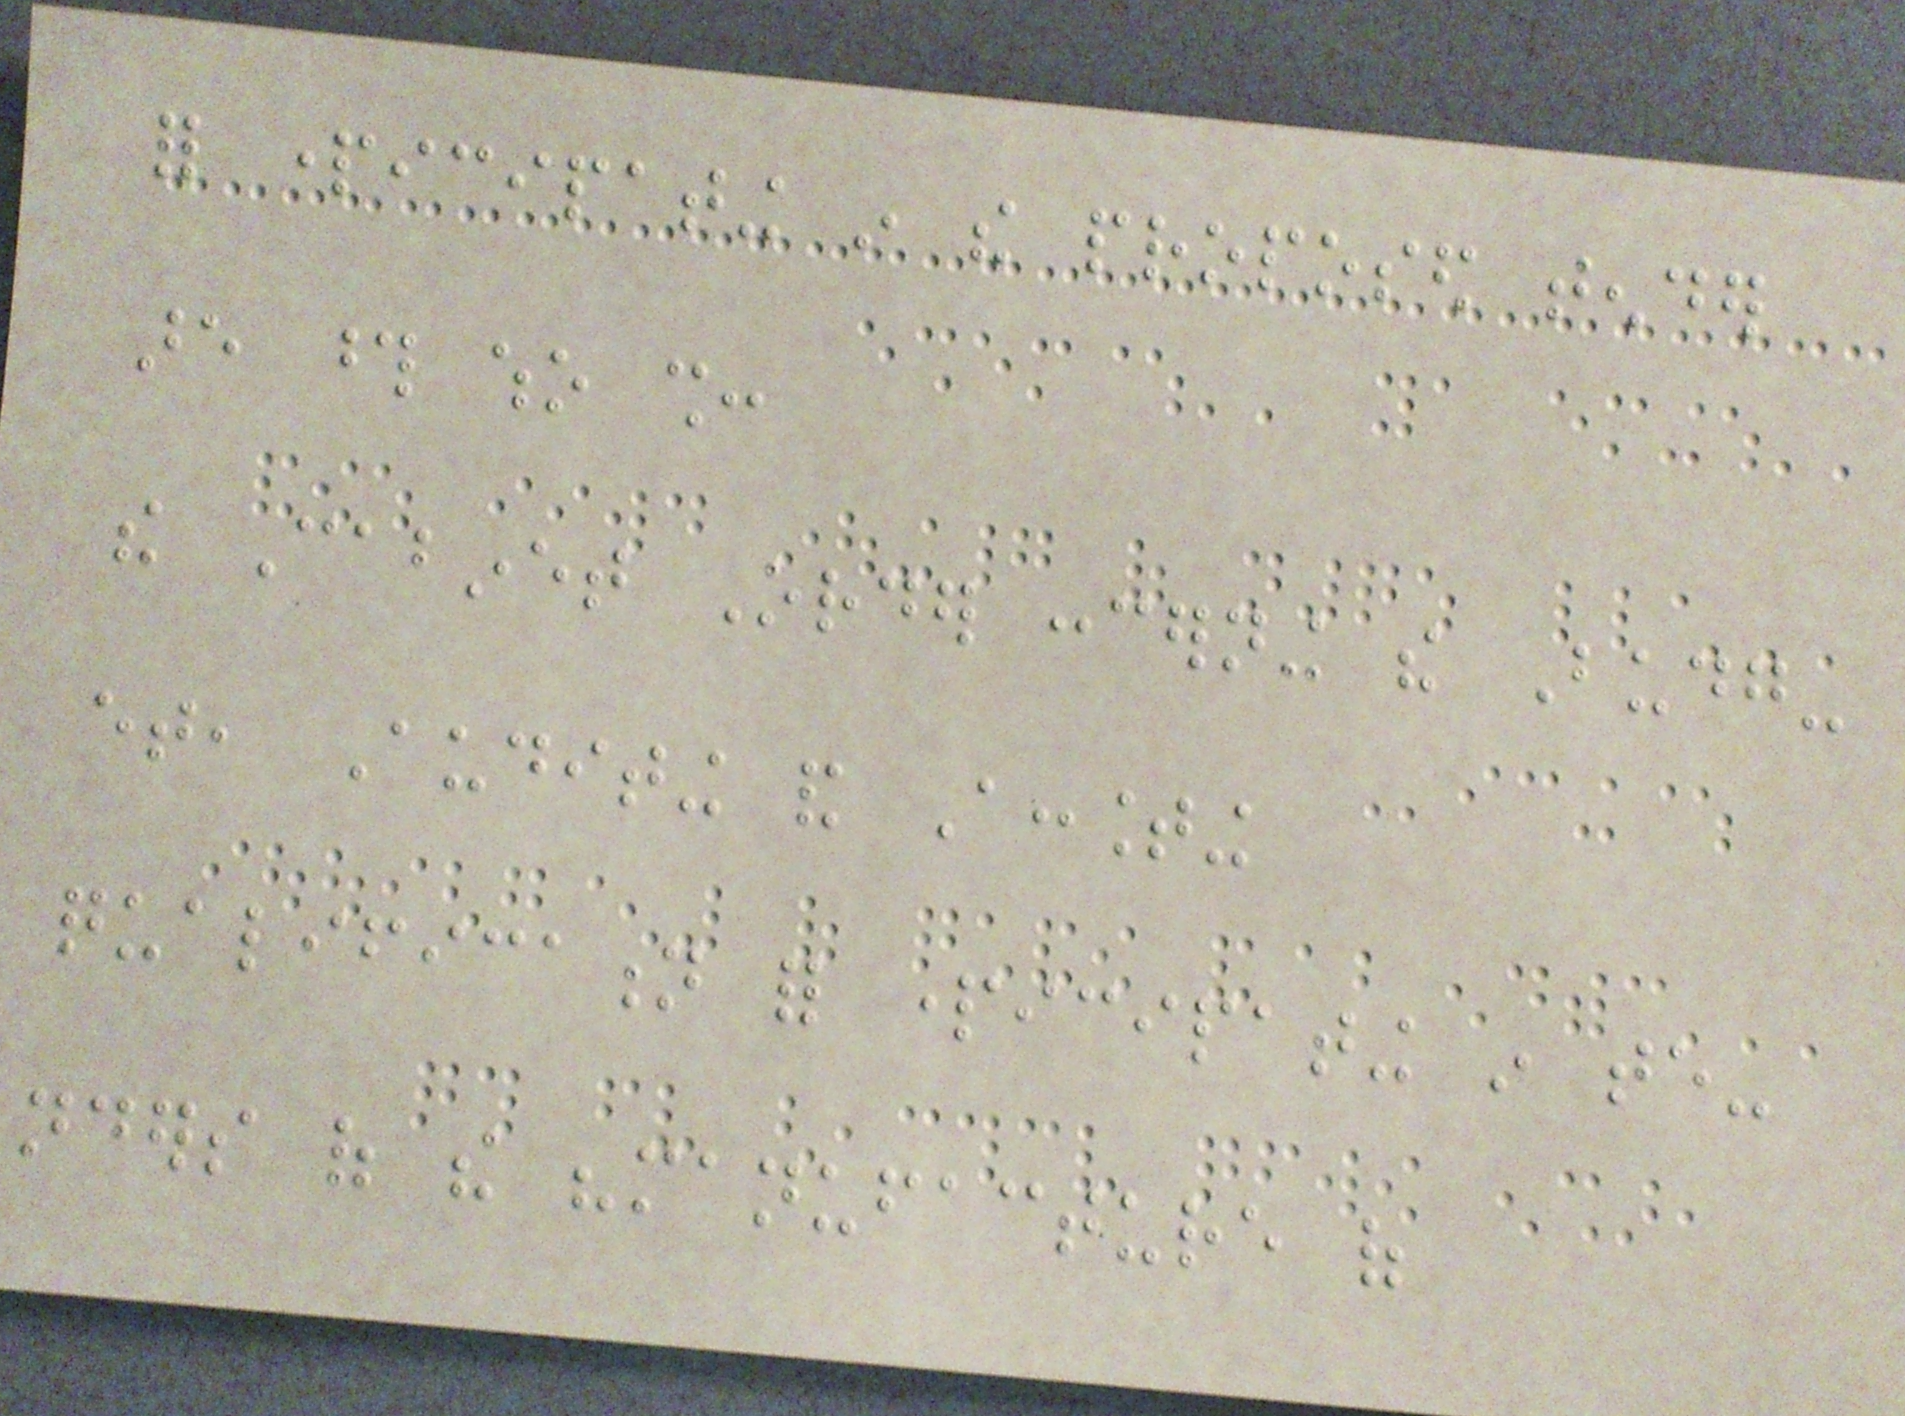for participating in the proposed tender
are those who shall:
the Cabinet Order concerning the Budg-
et, Auditing and Accounting
qualification for participating in te-
nders of the "manufacture of
